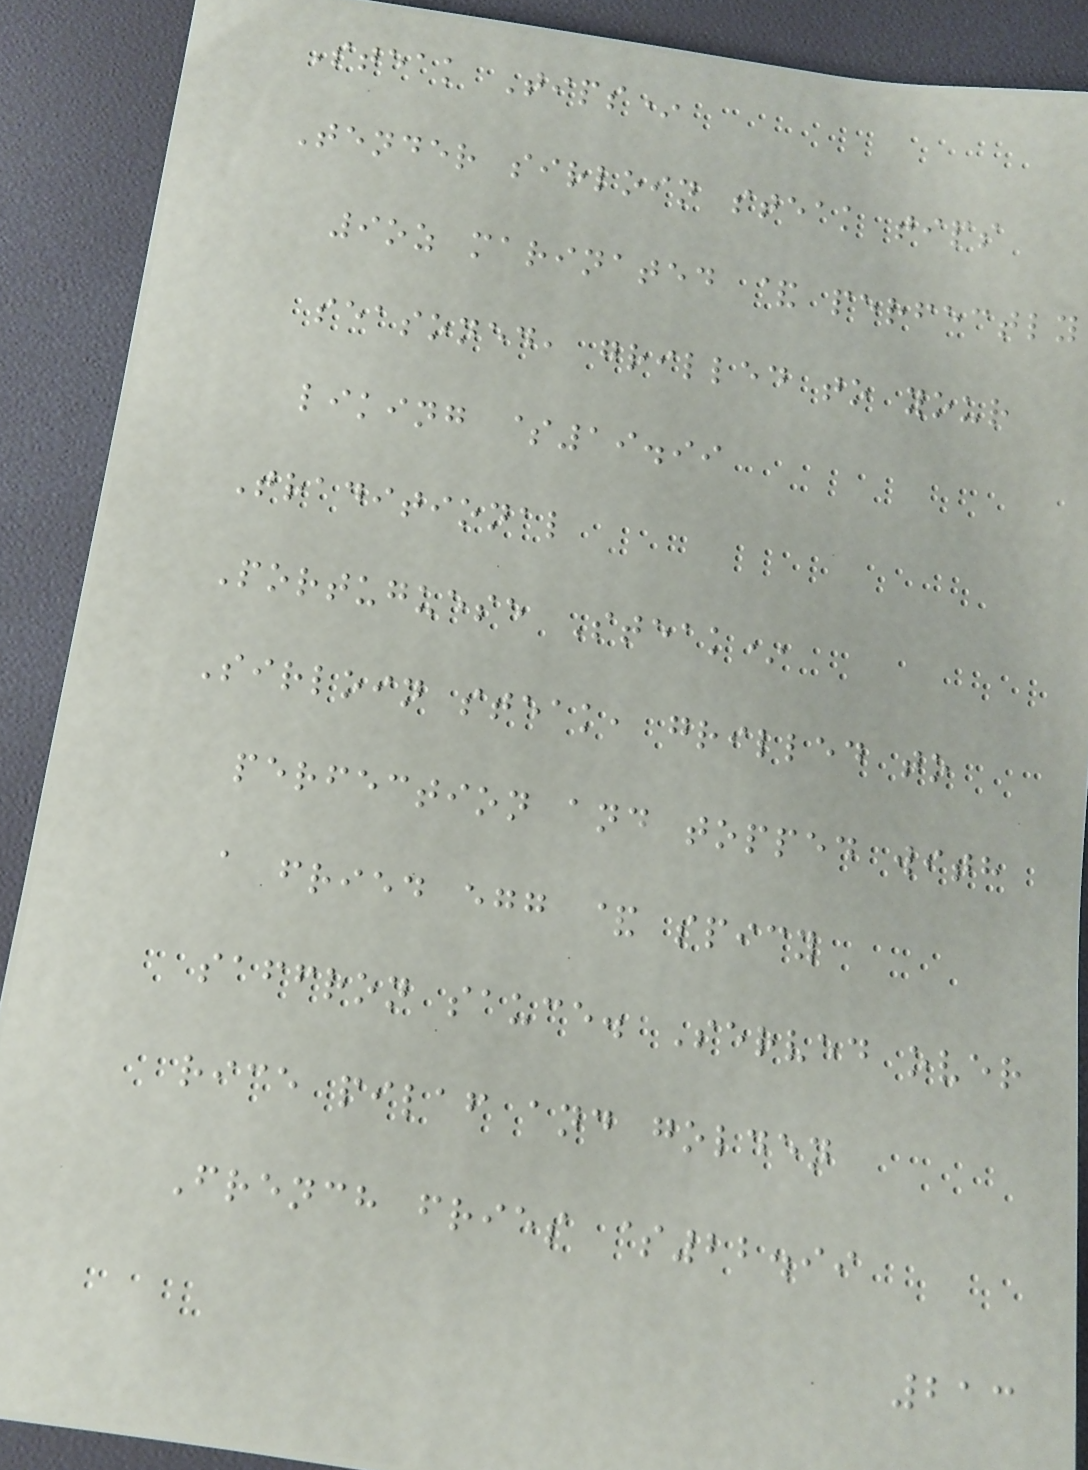Steak Tips*
Tender sirloin steak tips
9oz marinated & perfectly
seasoned, grilled to your
liking $19.99
Traditional
Portuguese Steak*
Sirloin steak, grilled to
perfection and topped with
a fried egg & spicy
saffron sauce. Served over
rice pilaf and golden
French fries $22.99
213
